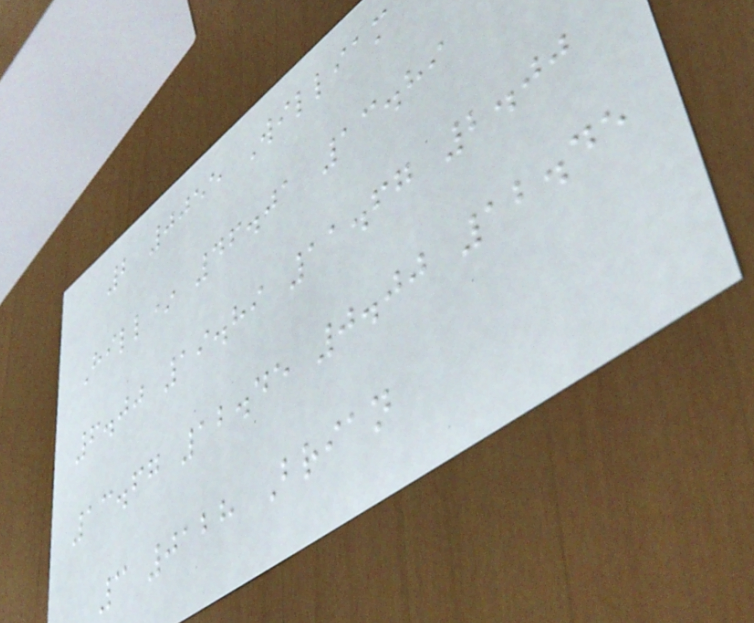2 0055 William
Hill* 46.01 13.89
6.00 19.89 11.67 2.00
13.67 12.45 0.00 12.45
3 0128 Brian
